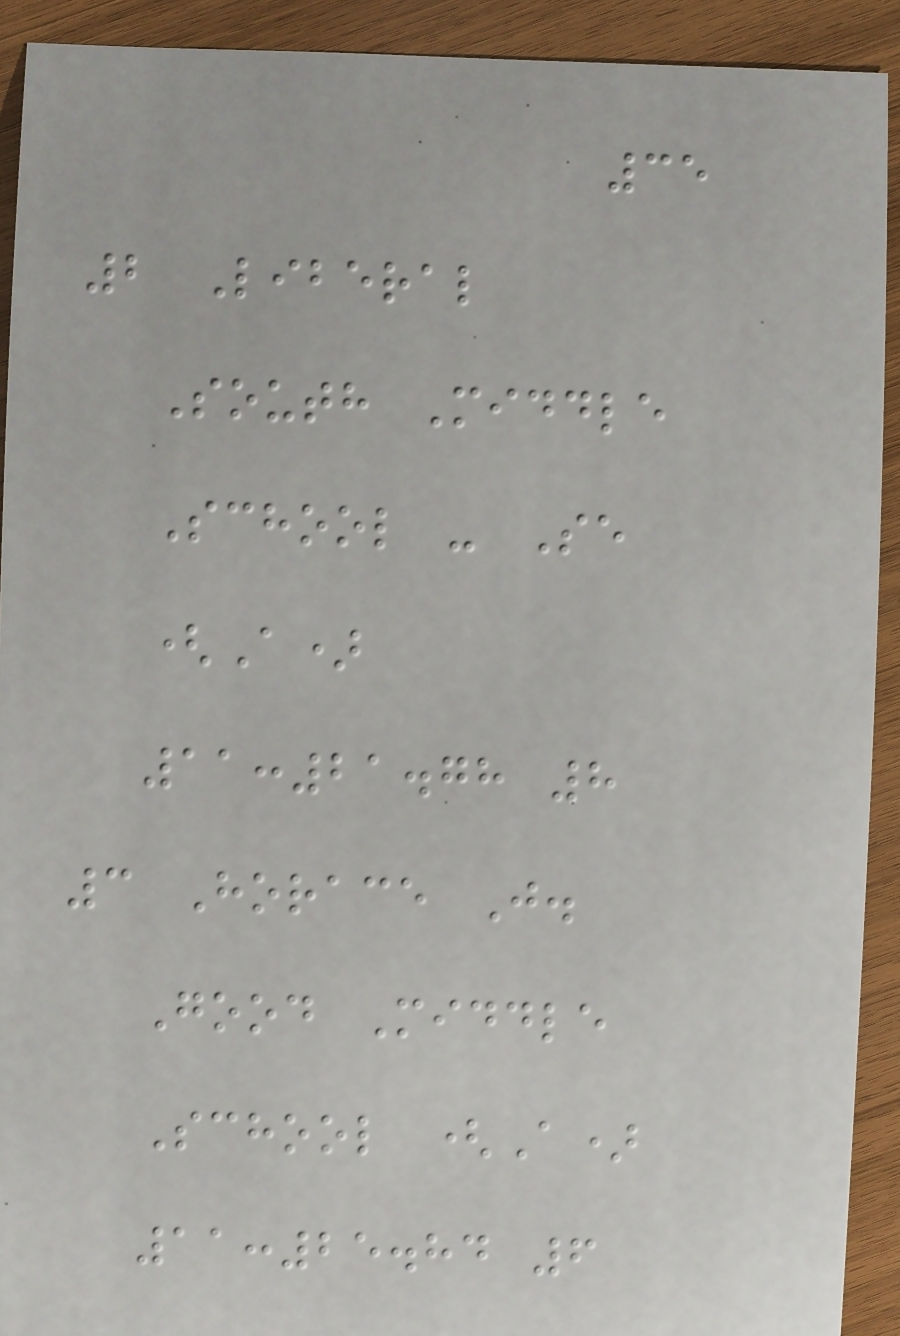35
2 Liberal
South Middle
School - Se
(A)
11:21.78 8
3 Horace J.
Good Middle
School (A)
11:25.84 6
